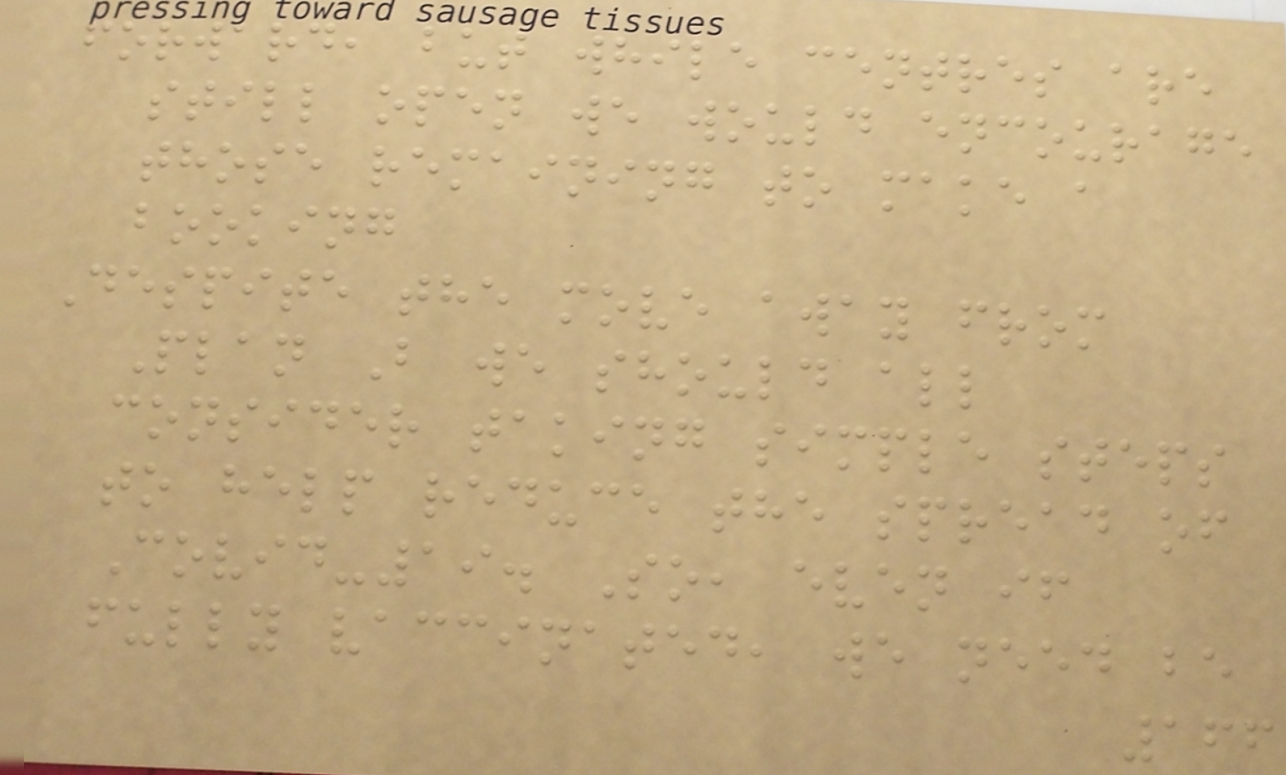forward, but while centres are
still open we would encourage
those remaining to make a
booking
Despite the move away from
Plan B we should all
consider taking simple steps
to help reduce the spread of
Covid-19. So, even if
fully vaccinated, we need be
166
